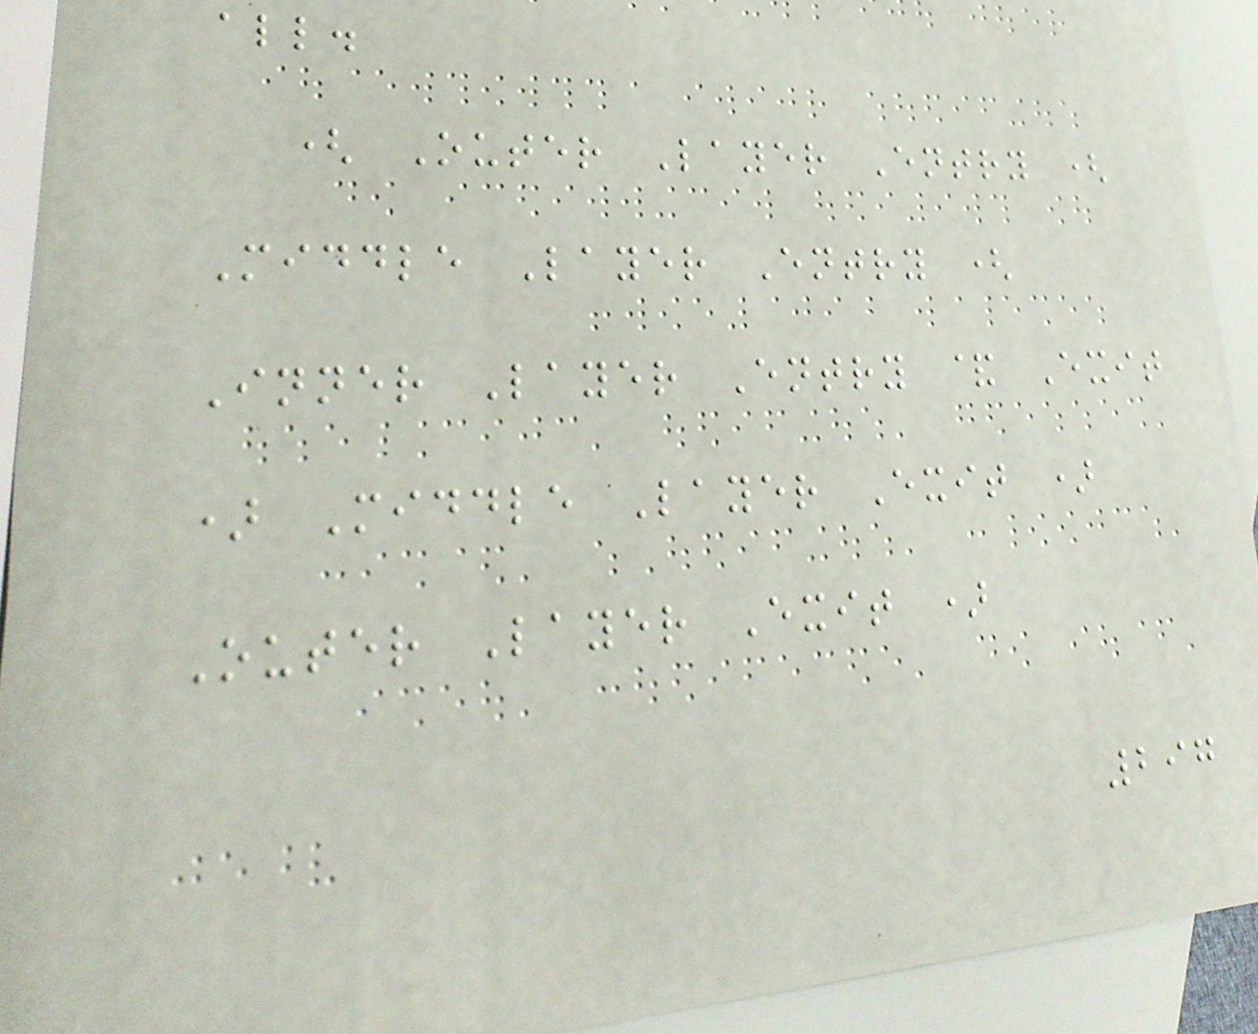all.
( Outer Layer Entry (
Middle Layer Entry (
Inner Layer Entry & Exit
) Middle Layer Exit )
Outer Layer Exit )
297
